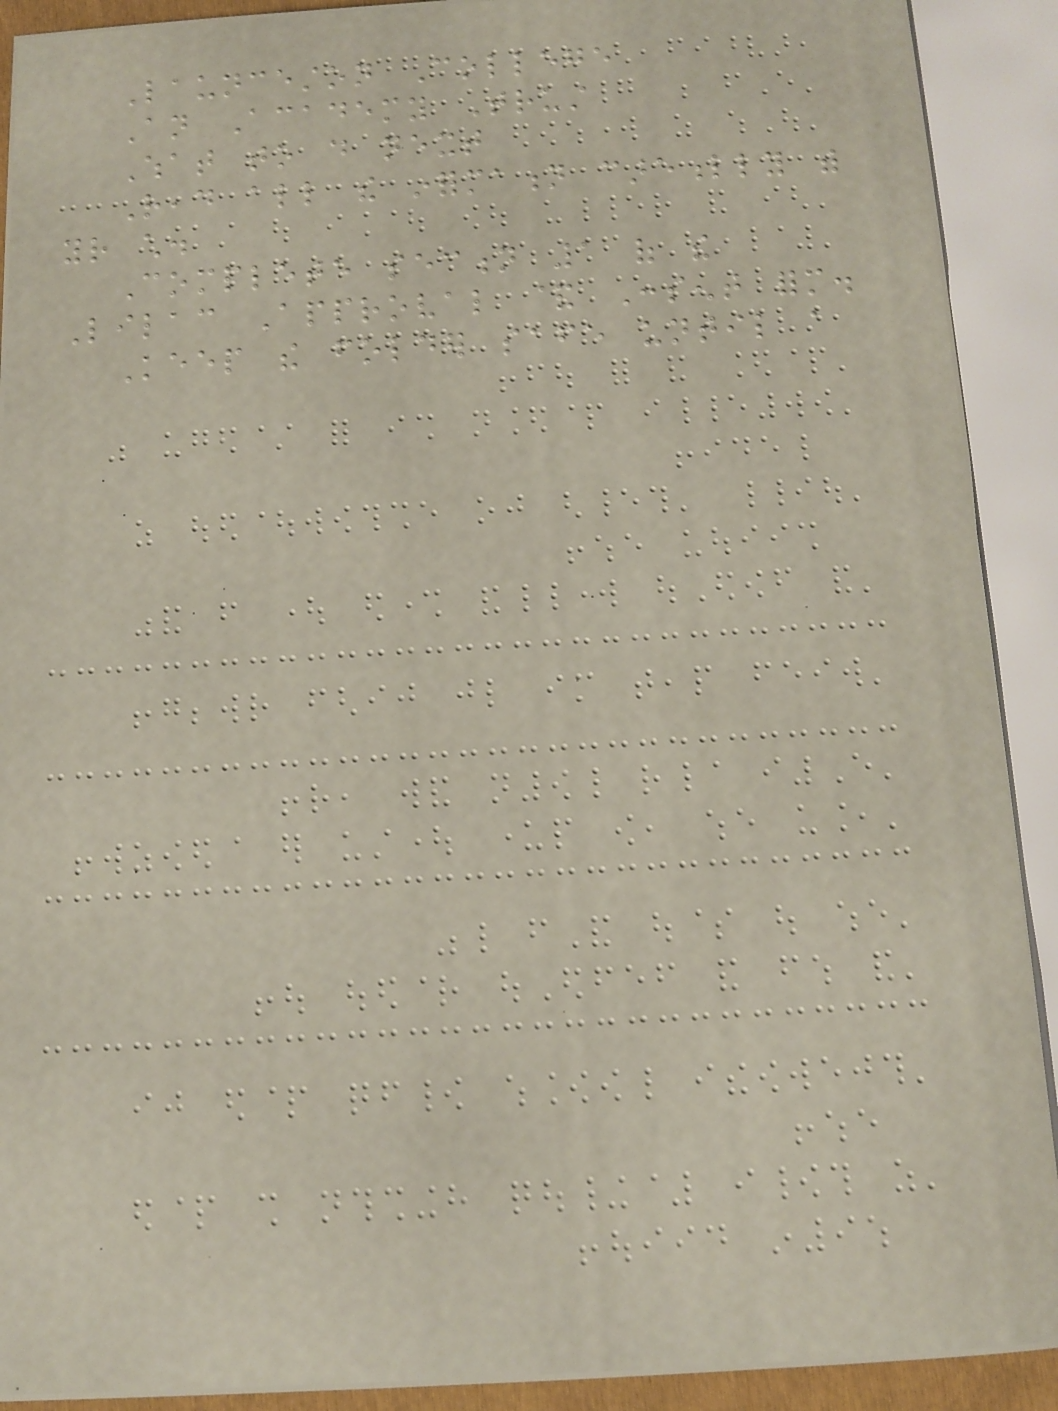Launceston College
An Academy Trust
What to do next
Read all the information carefully with
your child.
Complete section 1 of the
Lilac Approval & Consent form.
Keep the folder safe until a
